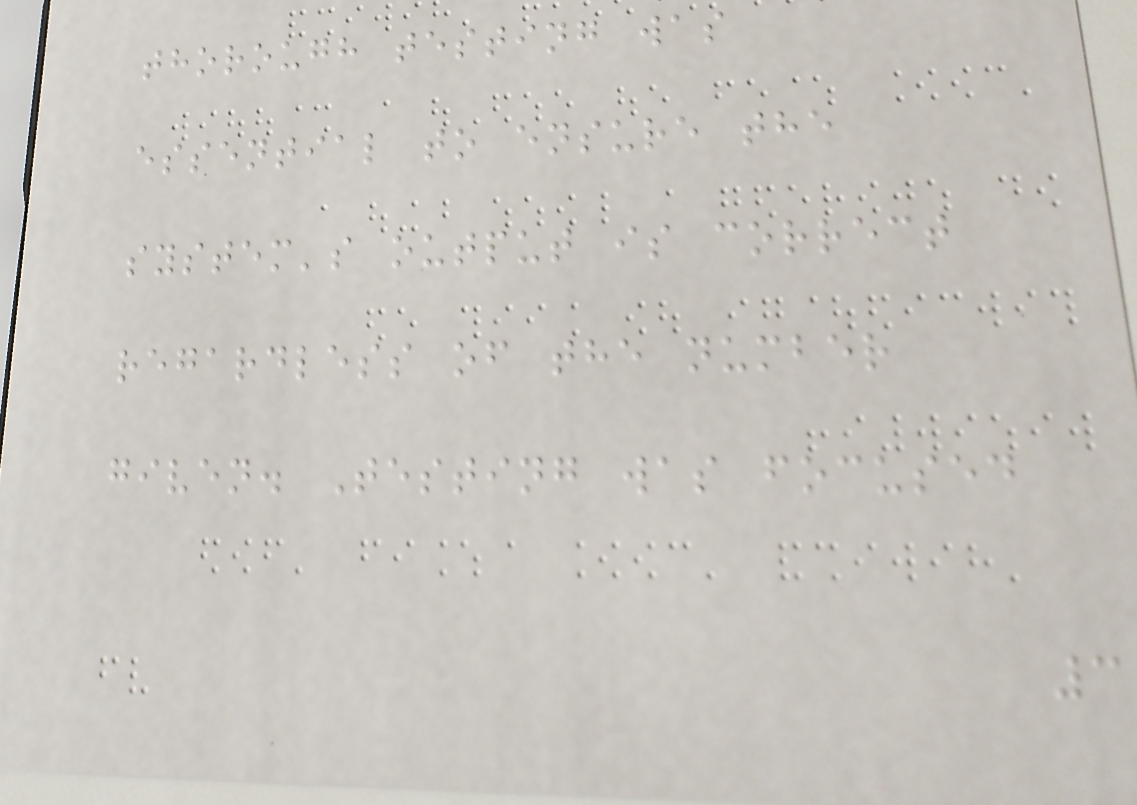thorough testing was
essential to ensure the
system's output is correct
regardless of the number
given. Testing was focused
3
